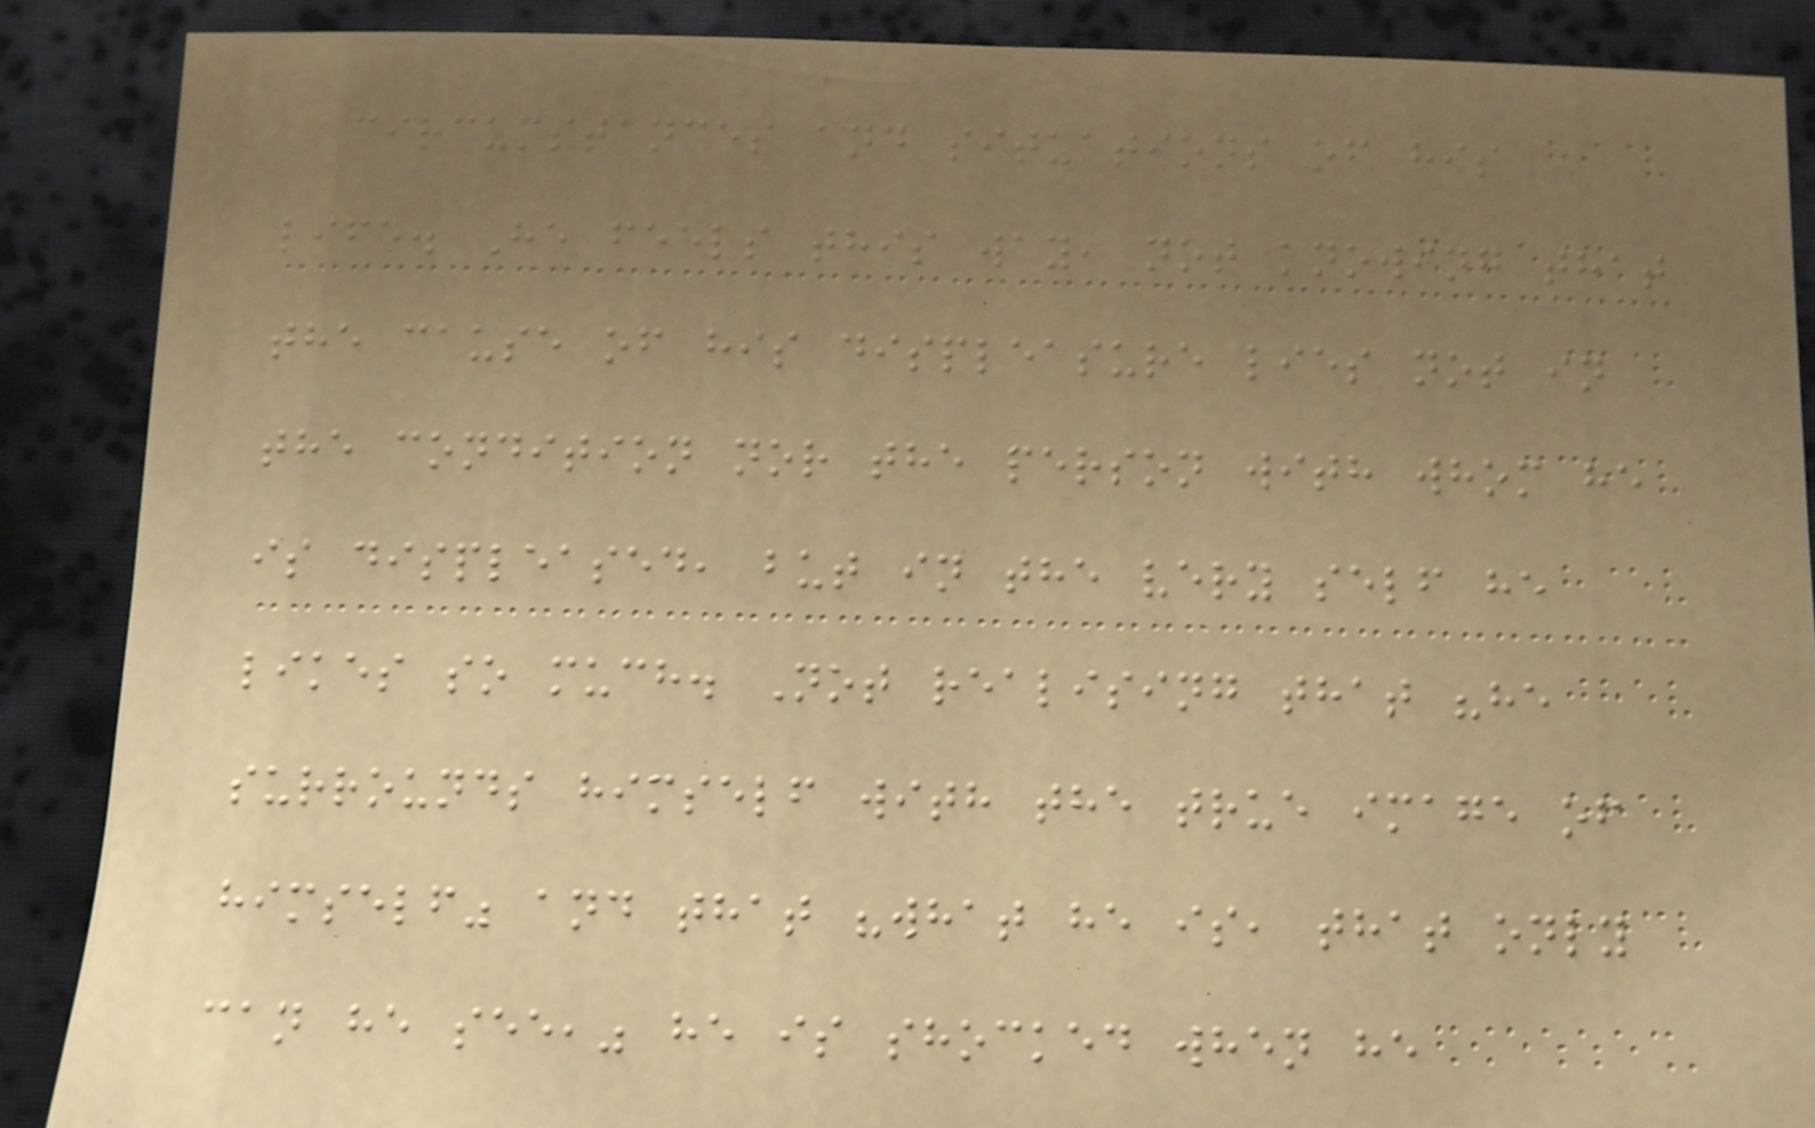circumstances and situations of his
life. He feels this way, not knowing that
the cause of his displeasure lies not in
the condition nor the person with whom he
is displeased, but in the very self he
likes so much. Not realising that "he
surrounds himself with the true image of
himself" and that "what he is, that only
can he see," he is shocked when he
